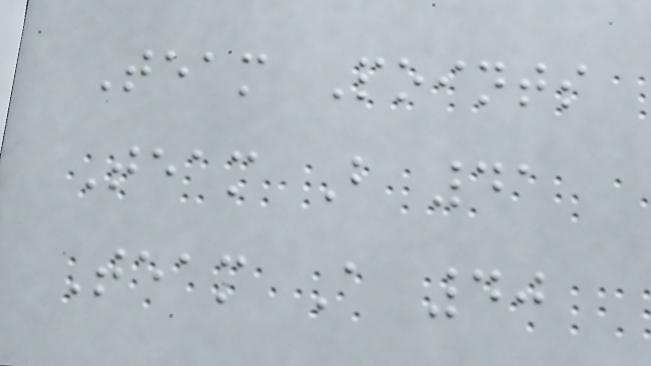Team Points
Team B 41
Team A 40
